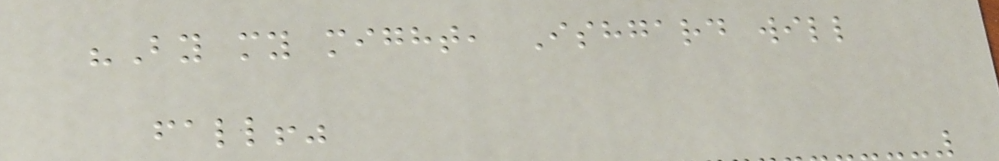"By my might, Ishgard will
fall!"
